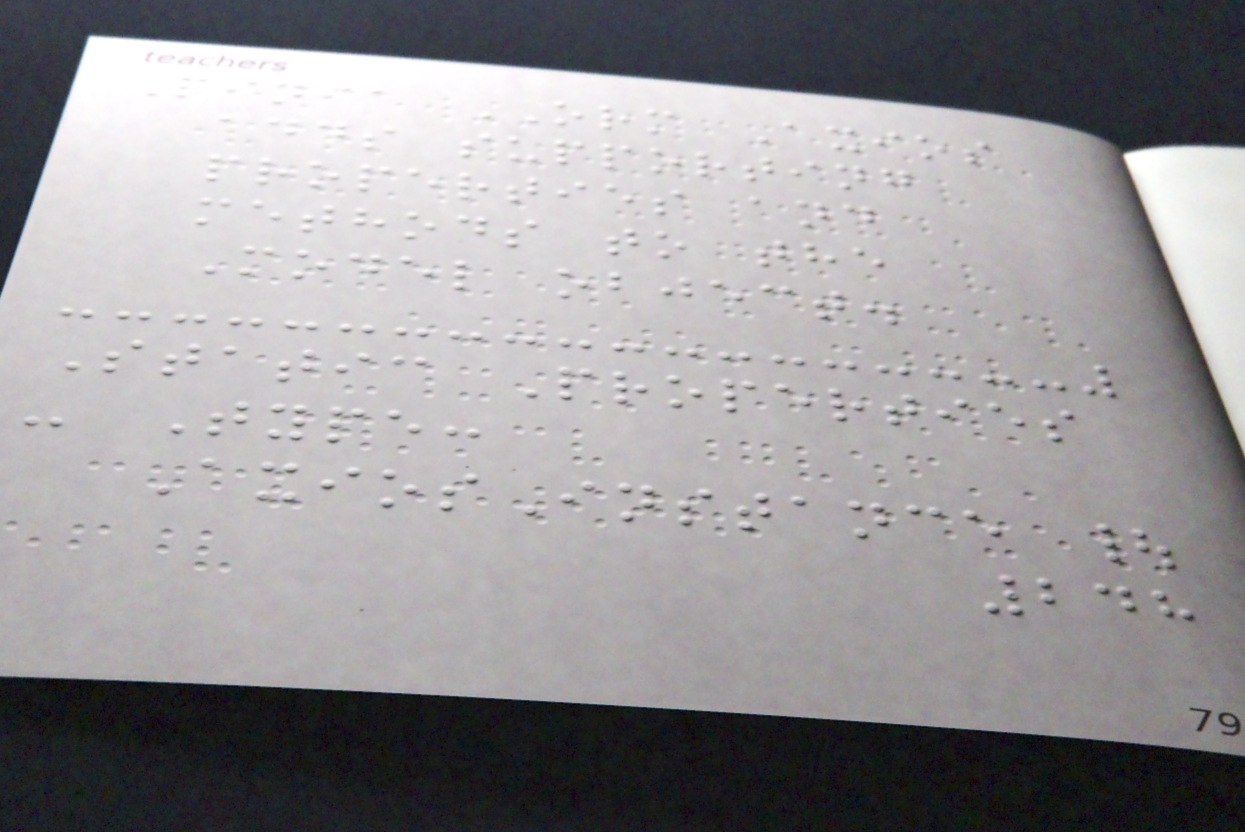Pinia ORM Axios
adds supporting
properties and
methods to the
Model object.
Static Properties
- Type:
AxiosInstance |
248
